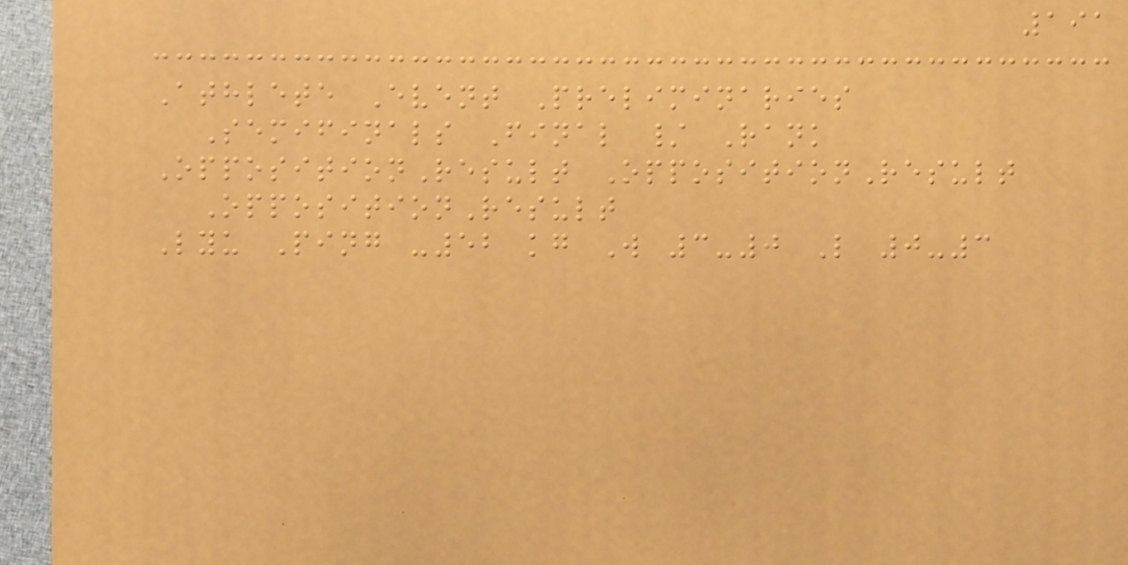191
Athlete Event Preliminaries
Semifinals Final / Rank
OppositionResult OppositionResult
OppositionResult
Lyu Ping -52 kg W 3-0 L 0-3
